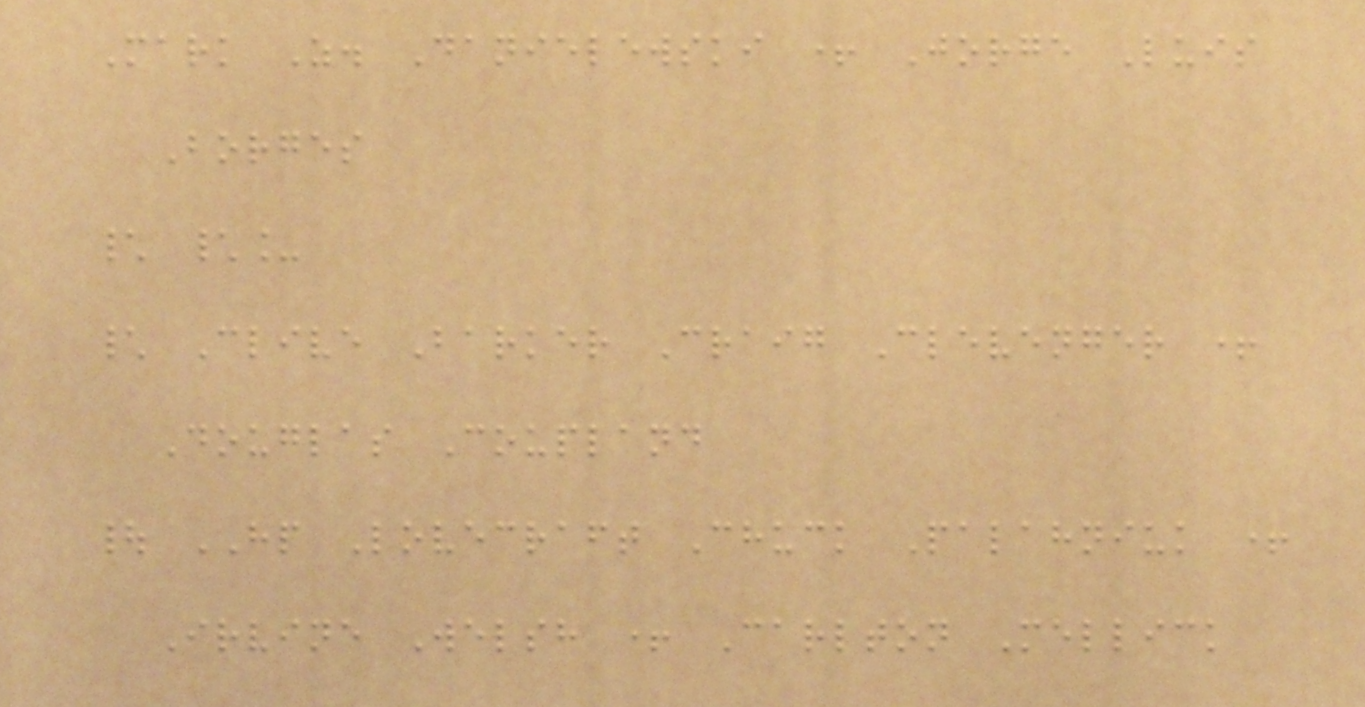Mark Z. Danielewski + Jorge Luis
Borges
\ \_
\ Clive Barker Craig Clevenger +
Douglas Coupland
| HP Lovecraft Chuck Palahniuk +
Irvine Welsh + Carlton Mellick
